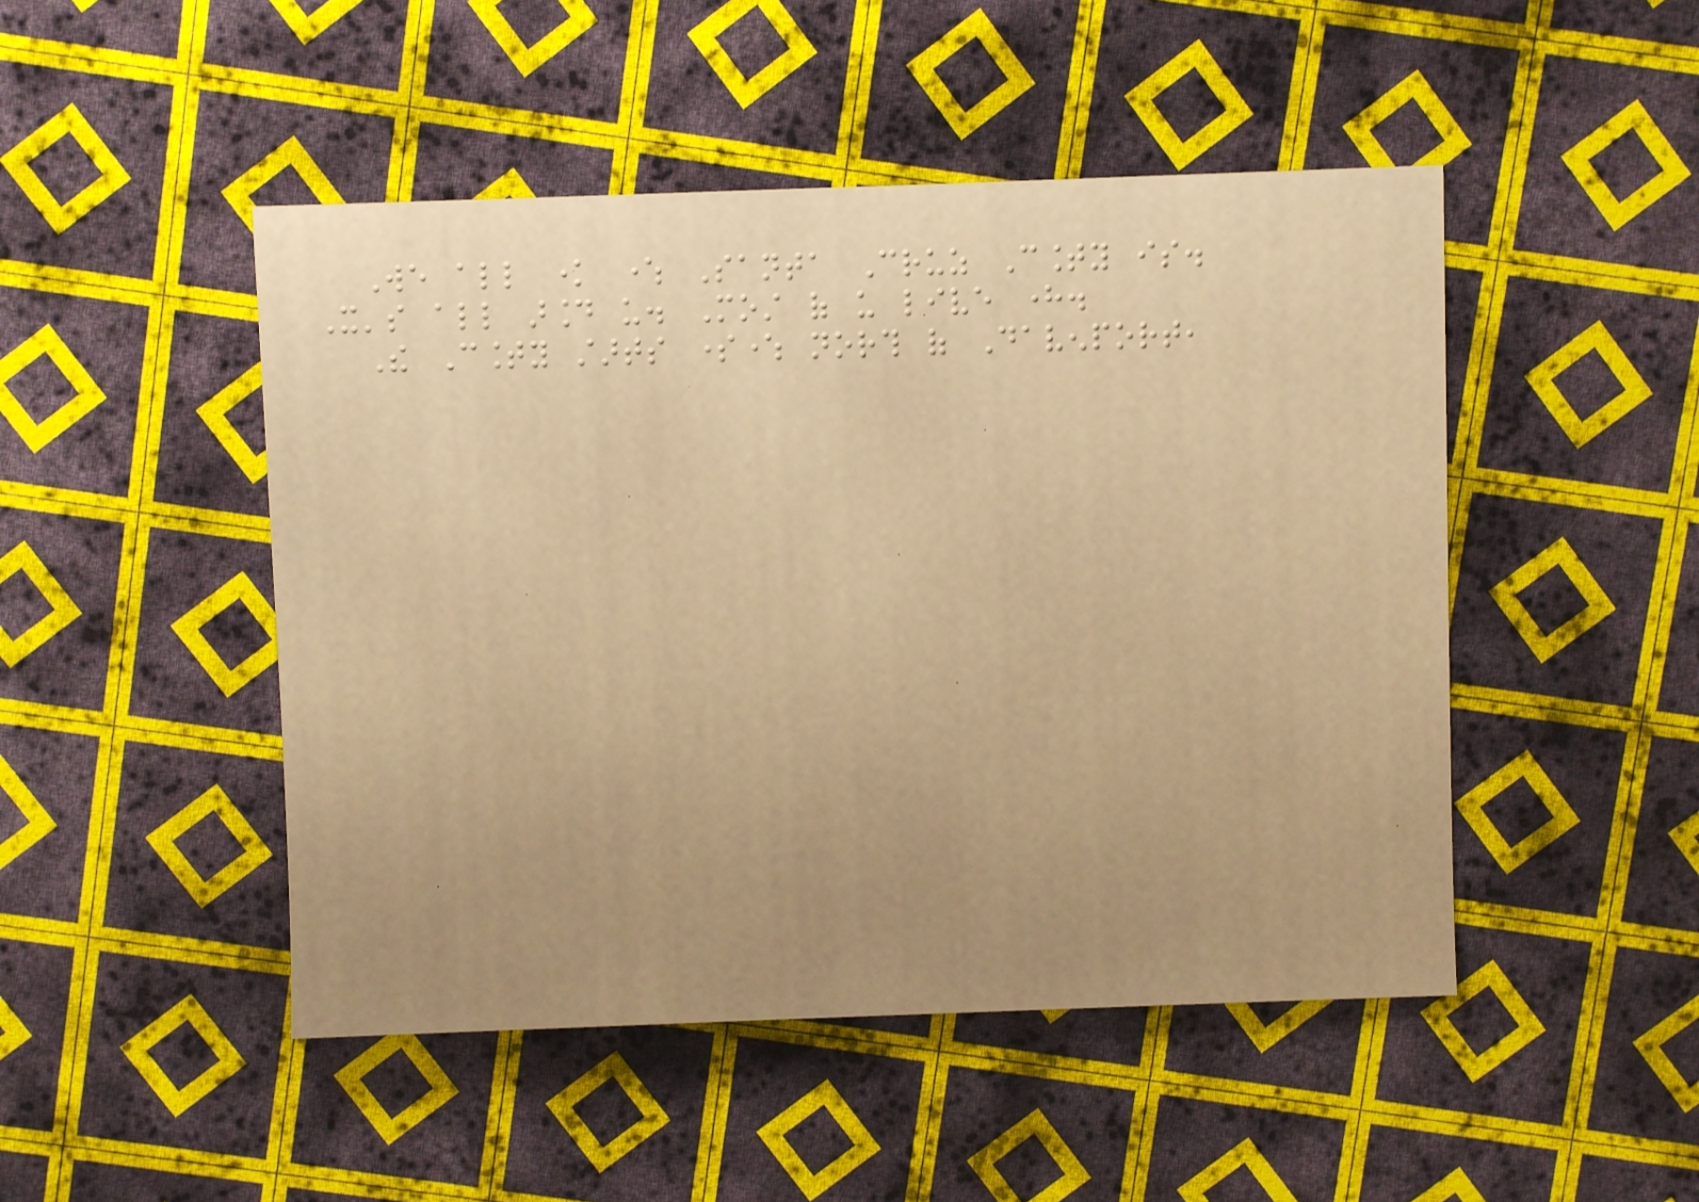We all know where Santa Cruz County is.
It's all around us. Most of us live here.
The County starts somewhere north of Davenport,
